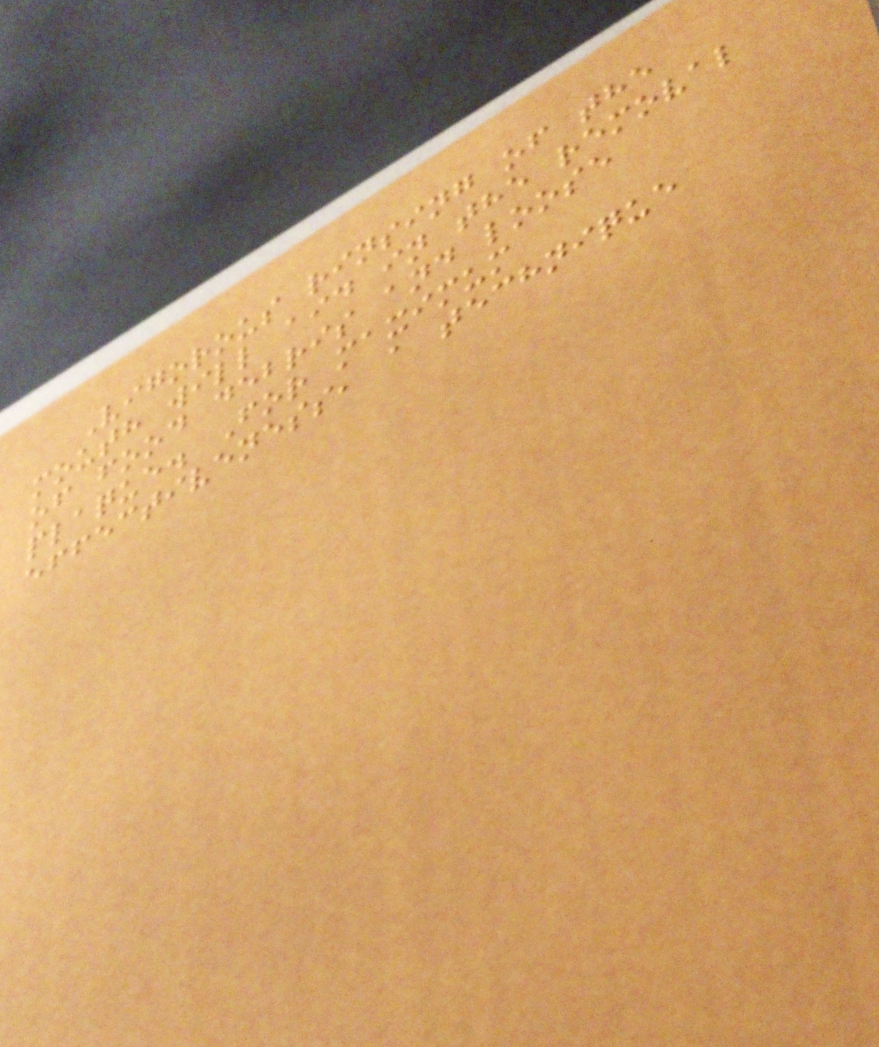Vigorous rinsing of the
mouth will aid in the removal
of food debris and loose
plaque. For maximum
effectiveness, a technique
